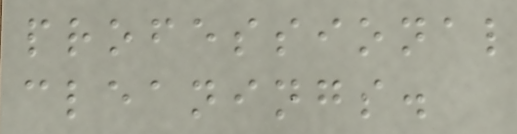professional
cleanings.
